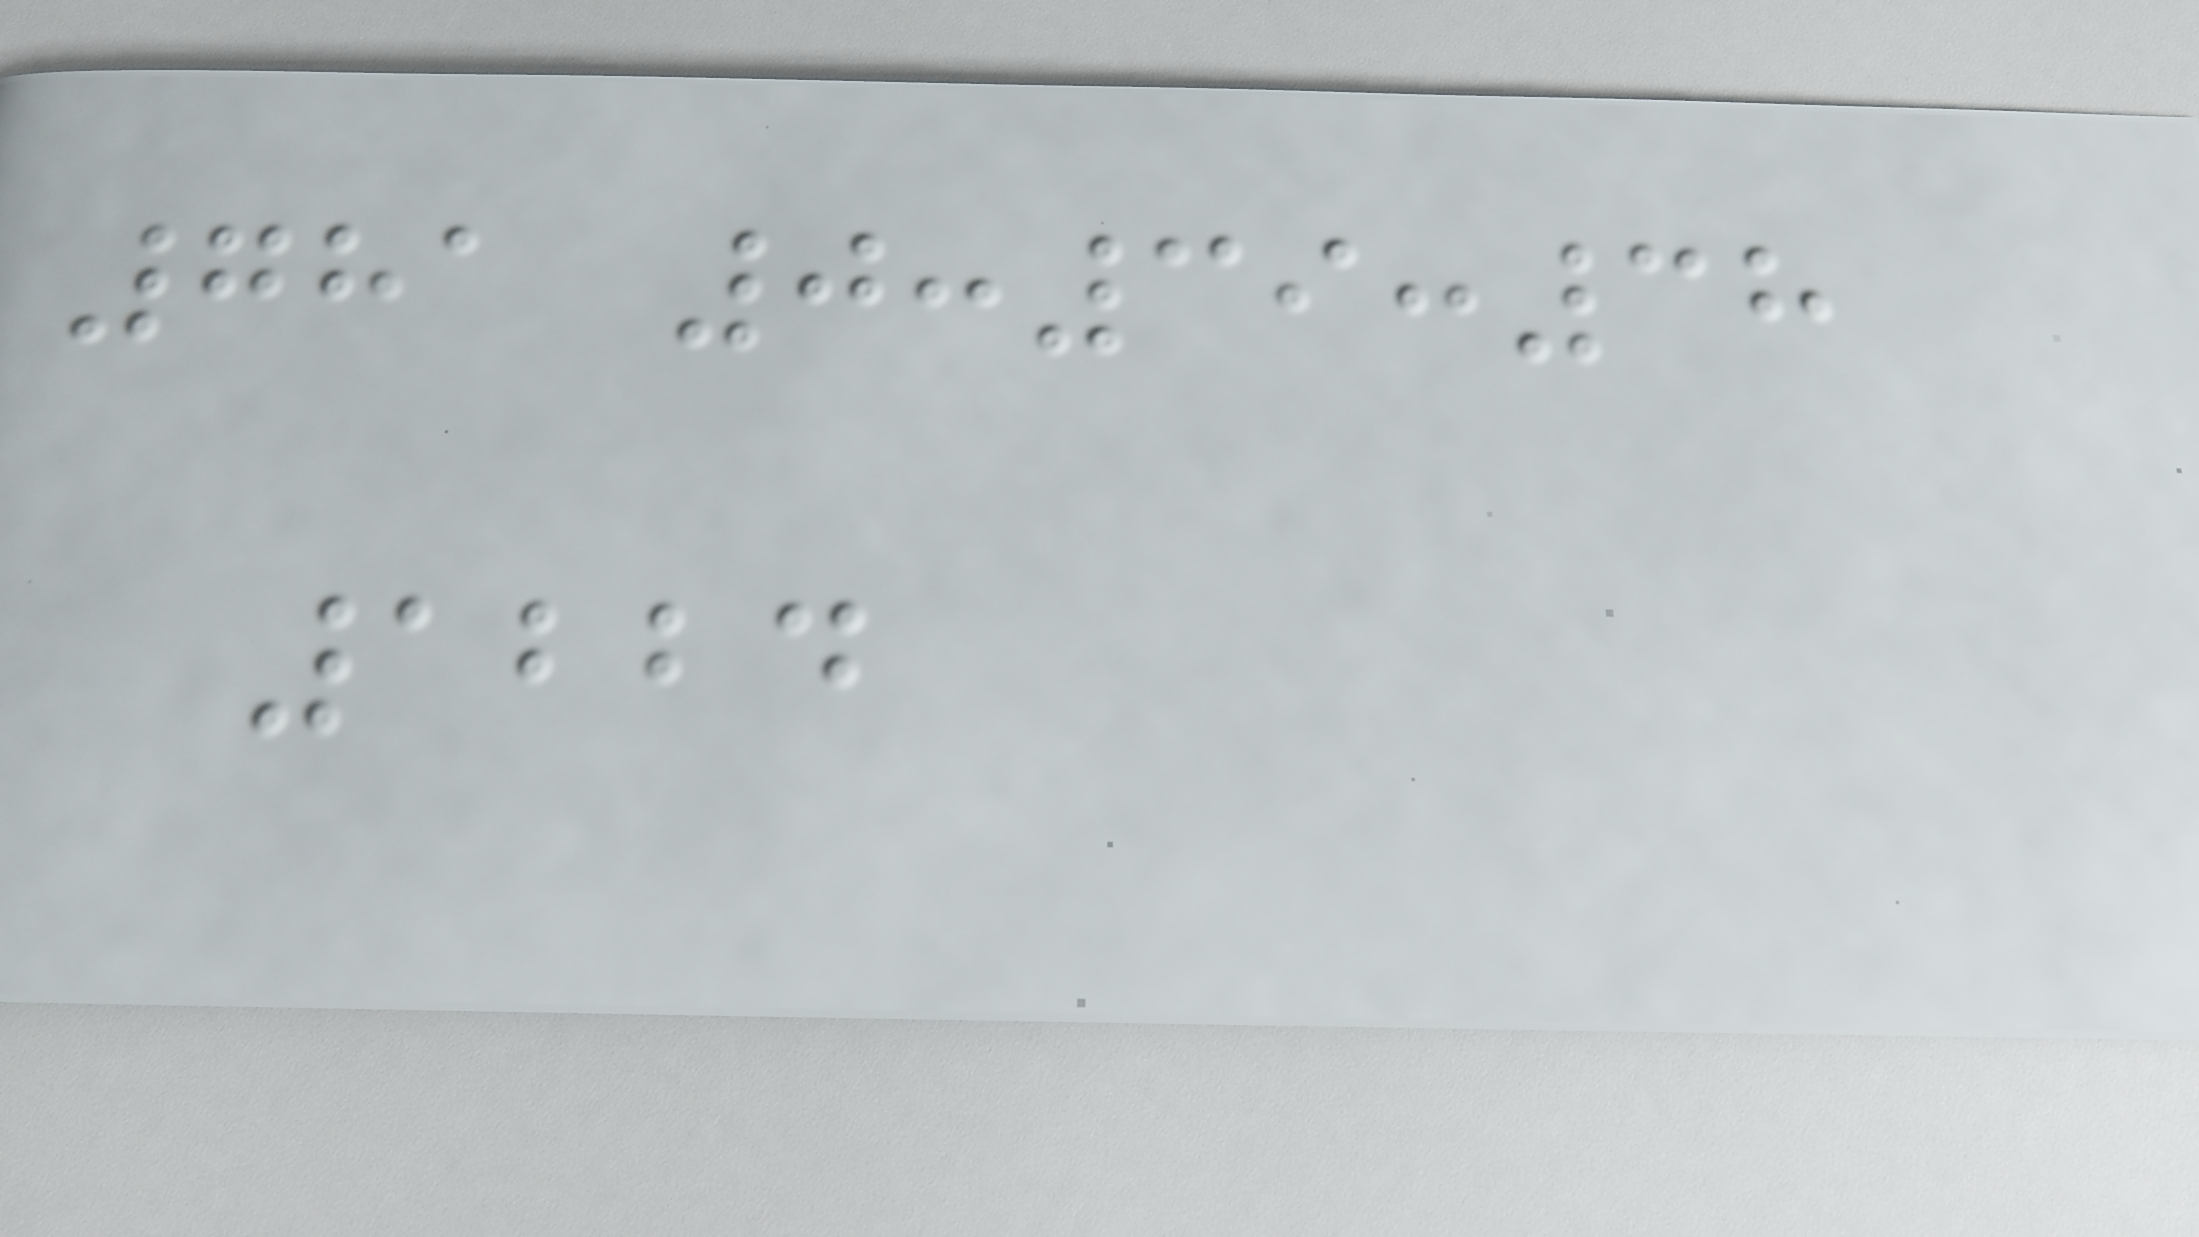781 0:39:38
1224
